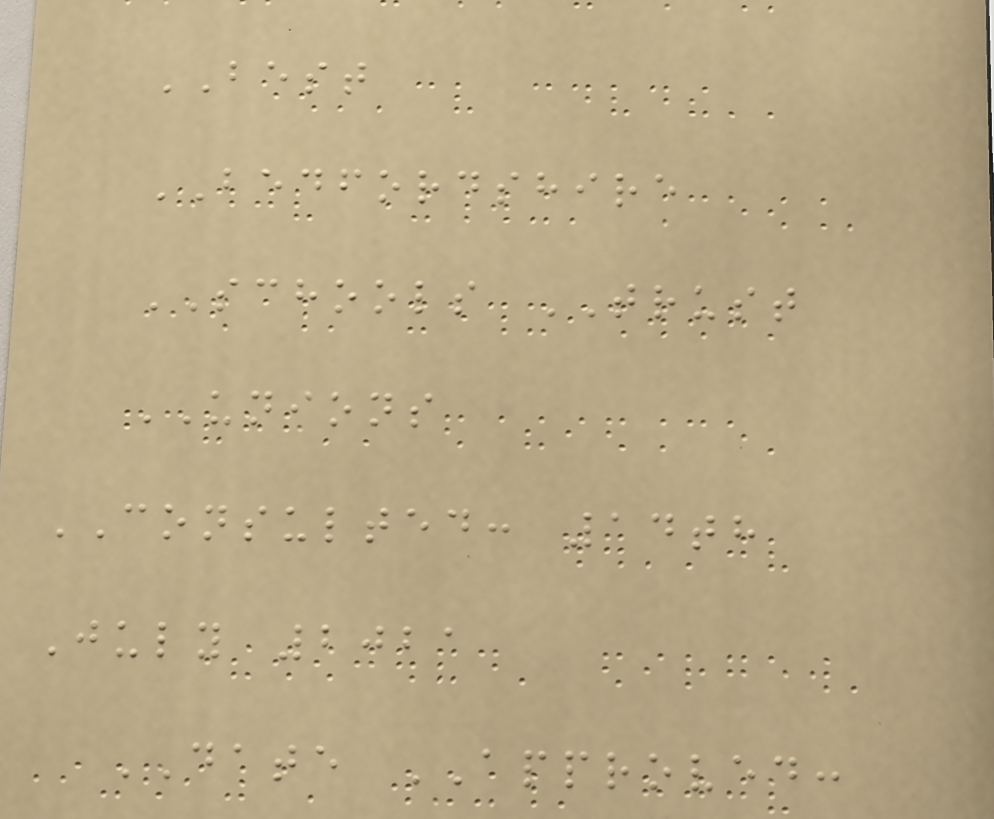BEST
BEDFORDSHIRE
SCHOOLS TRUST
UNIONS
CONSULTED: 14th
July 2021
DATE APPROVED:
